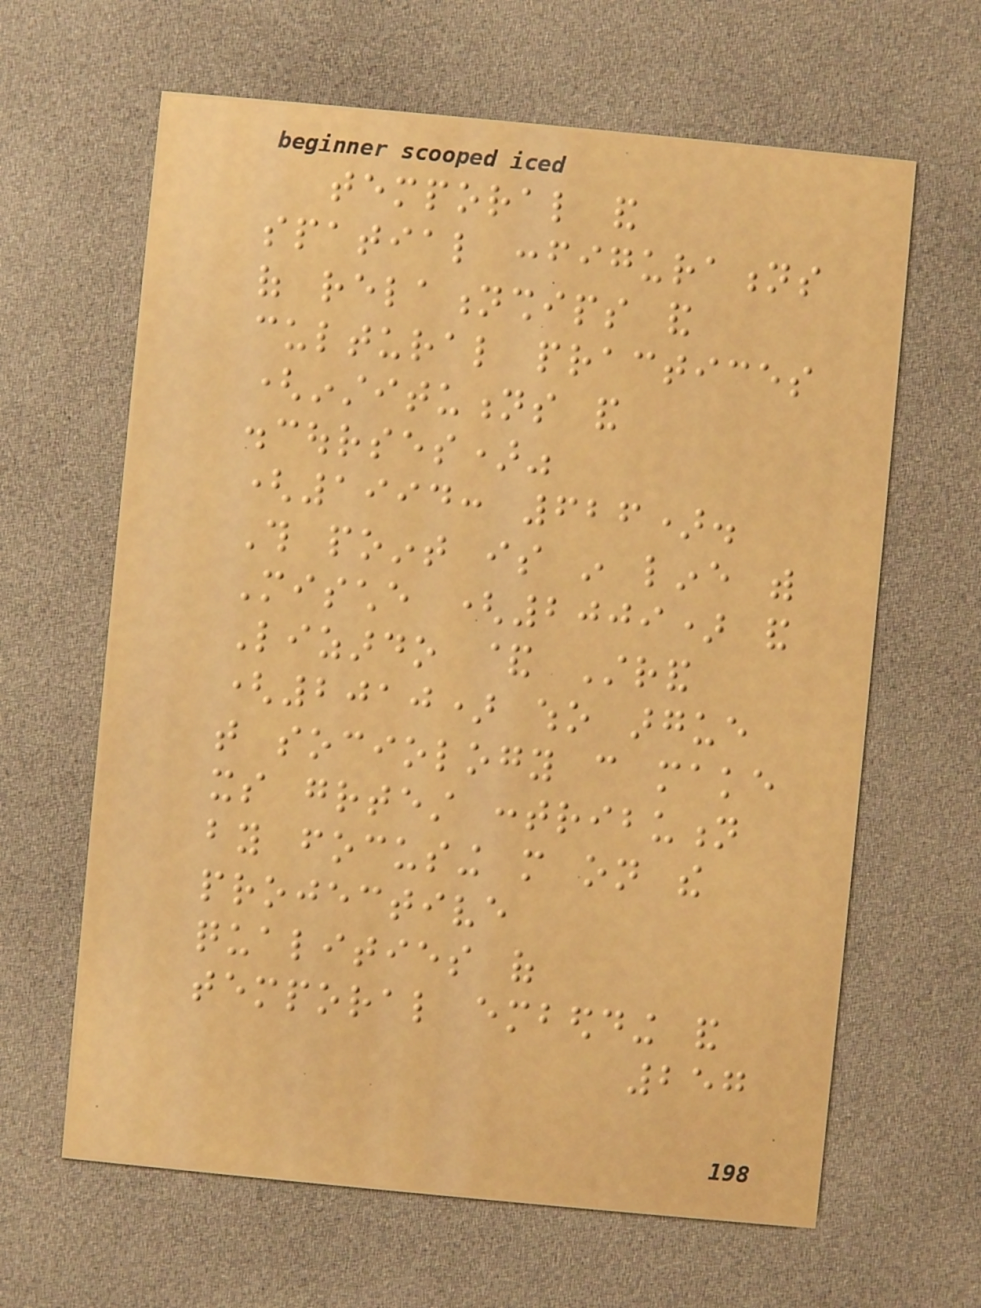temporal and
spatial configurations
of relationships and
cultural practices
(institutions and
discourses)"
(1994: 626).
This point is in line with
Mische (2009) and
Lizardo & Strand
(2010) who argue
that sociology can make
its greatest contribution
by focusing more on the
projective
qualities of
temporal embedding and
257
